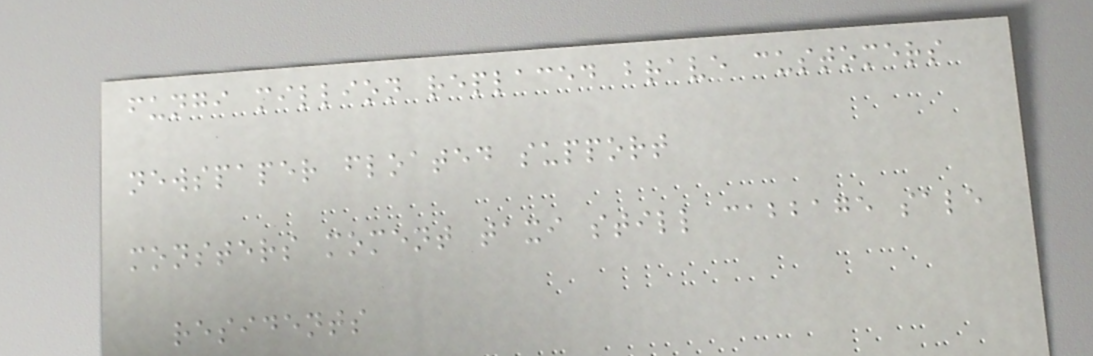fungi million replaced brave customers
newspaper floated support
monsters moment taxi still cabbage sale
residents
